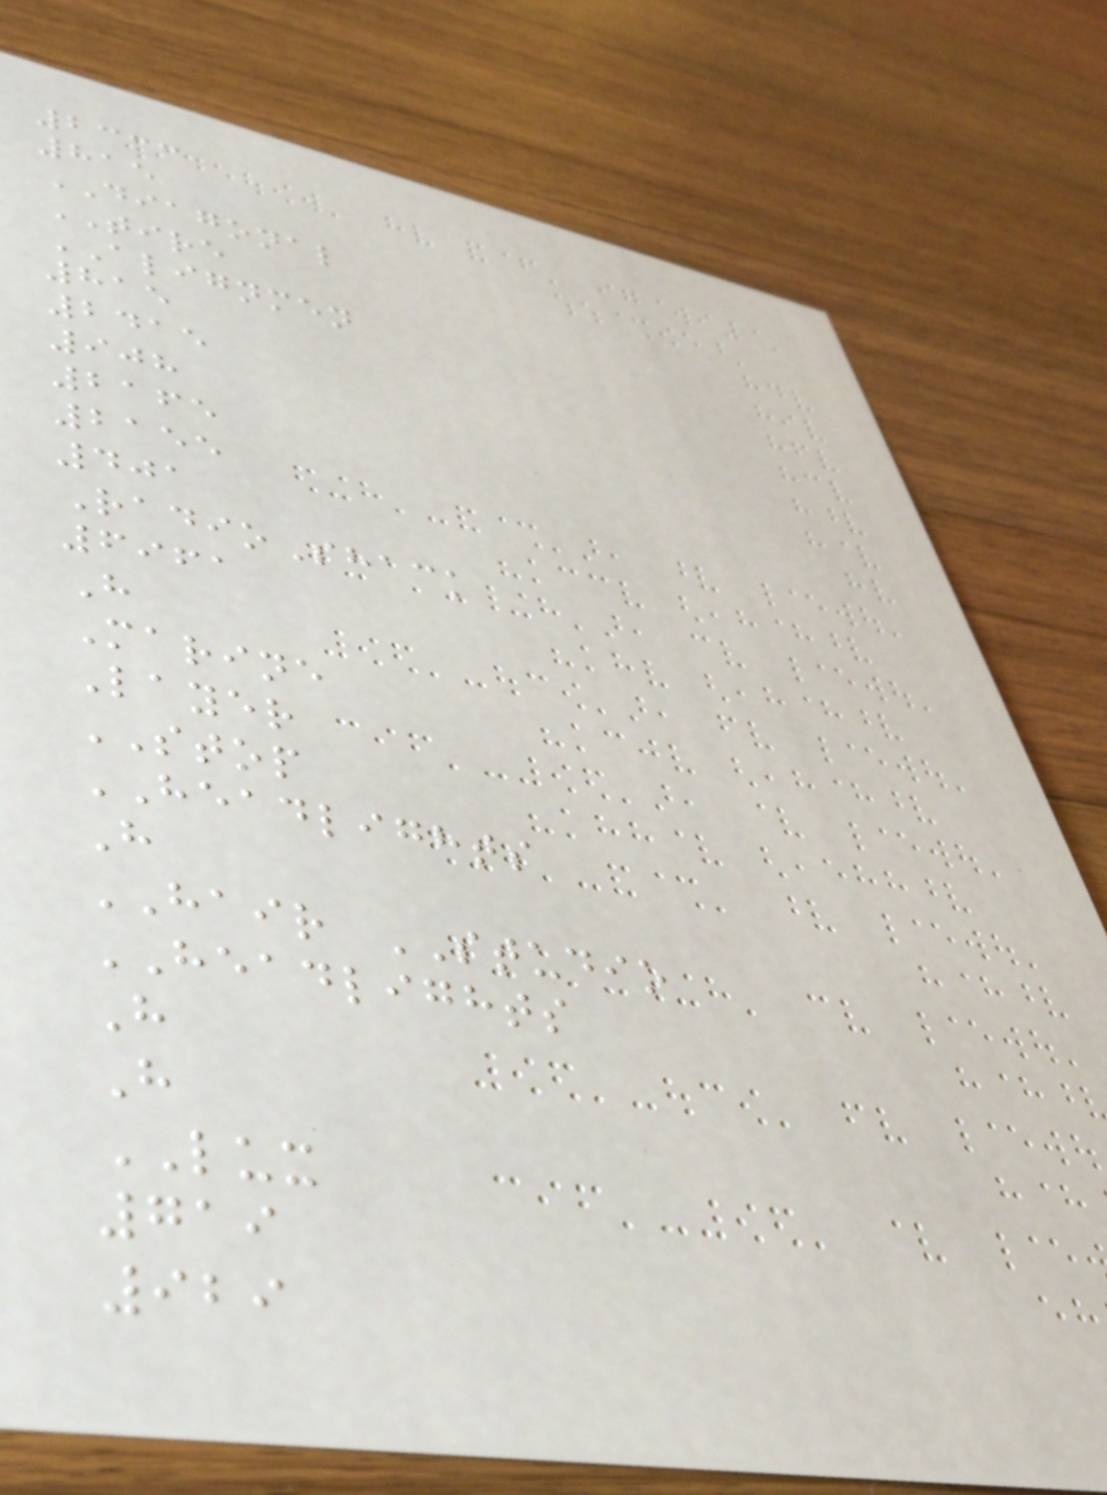2333
815
DIAGONAL
TIRE
ALIGNMEN
815
2415
908
2165
2155
401
RadioShack
6961
H
Marine
Layer
STOP
HEADLIGHTS
H
HAIR STUDIO
HEADLIGHTS
H
H
LUX
719
929
